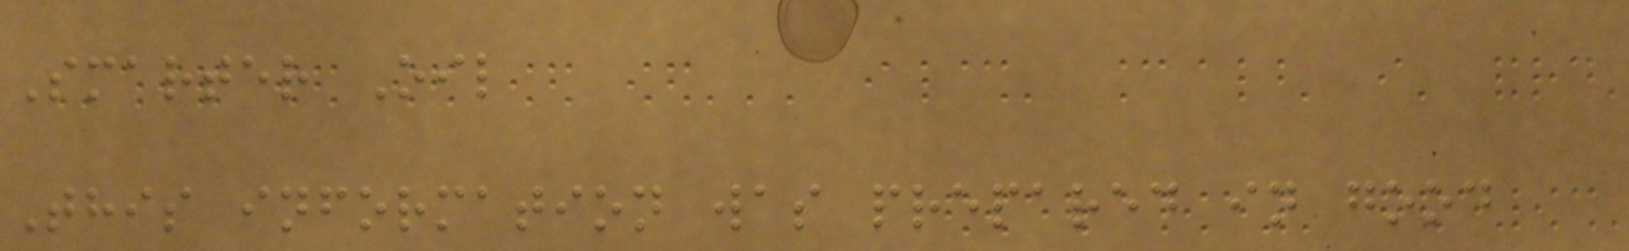Smarter Oil
This information was prepared in good
